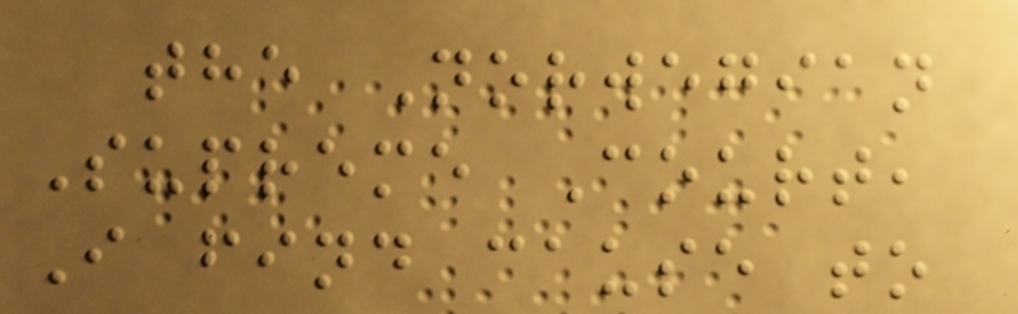the Norwegian
Supreme Court,
I find cause to
